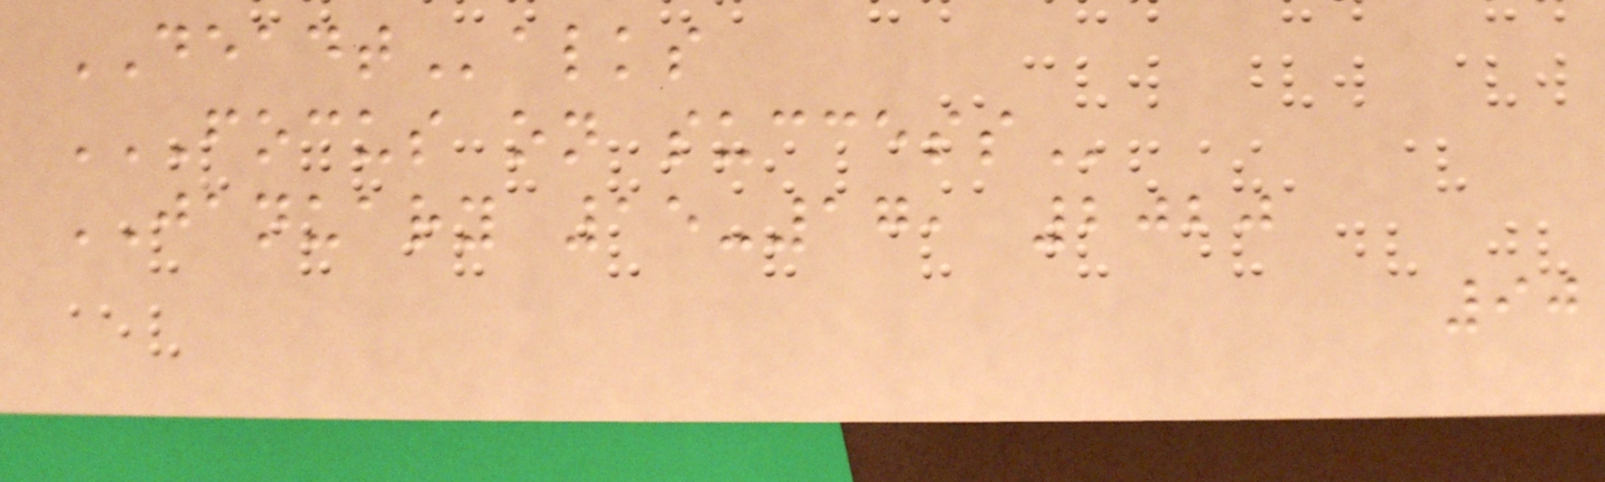DEADTalks
FOCUS ON SUCCESS
JANUARY 15-17, 2020
90
